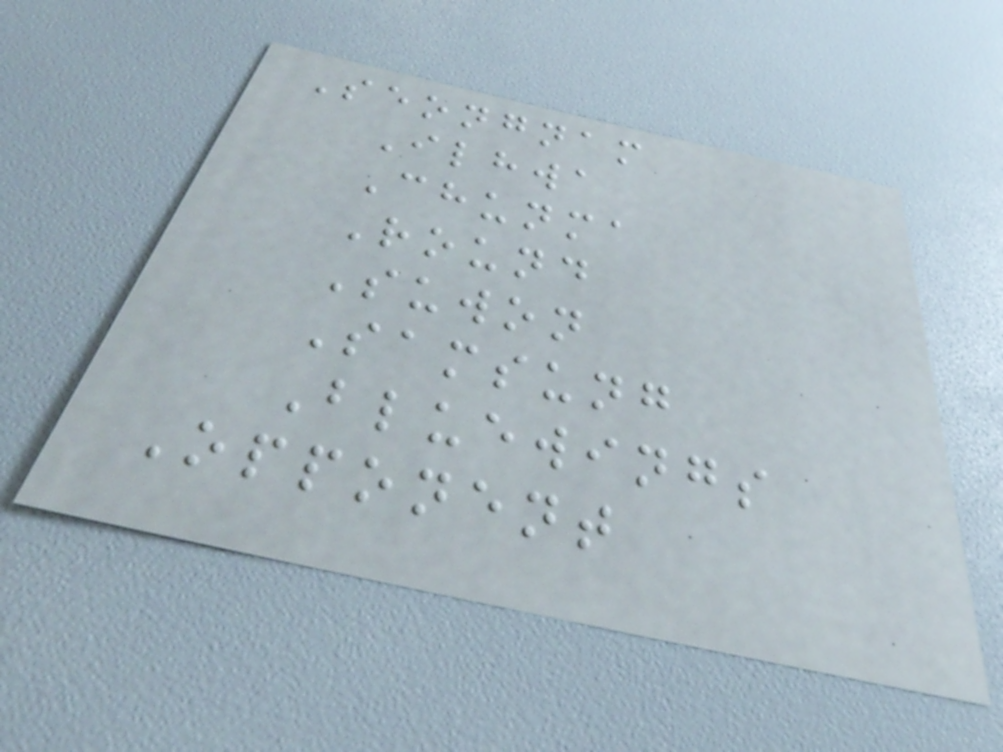Seongnam
Ilhwa
Chunma
Round
Suwon
Samsung
Bluewings
Opponent
